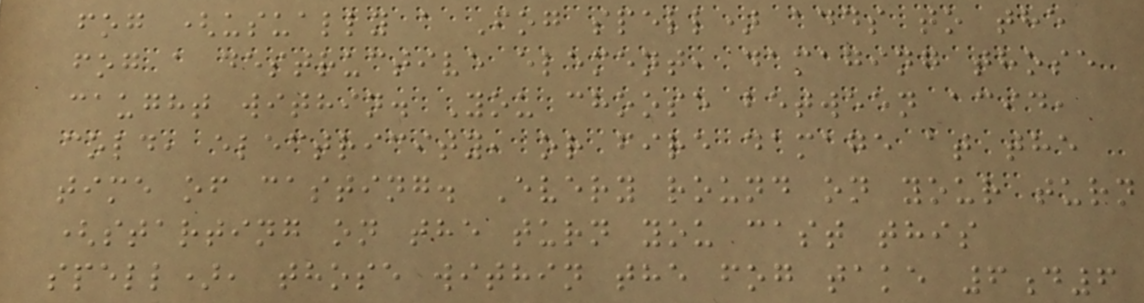fog (usually a Fog spell) adds to the
fog a destructive element, damaging those
caught within. You choose between acid,
cold, electricity, or fire damage at the
time of casting. Every round on your turn
(starting on the turn you cast this
spell), those within the fog take 6d6
